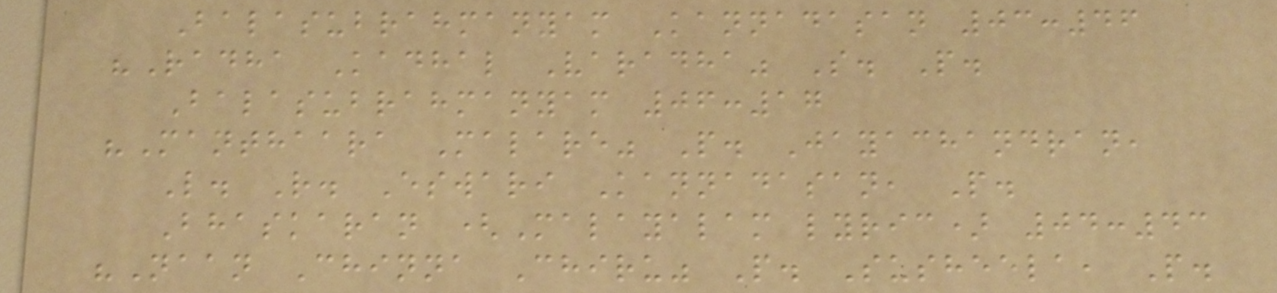Balasubrahmanyam Kannadasan 03:46
"Radha Kadhal Varadha" S. P.
Balasubrahmanyam 06:17
"Manthaara Malare" P. Jayachandran,
L. R. Eswari Kannadasan, P.
Bhaskaran (Malayalam lyric) 04:43
"Naan Chinna Chiru" P. Susheela, P.
